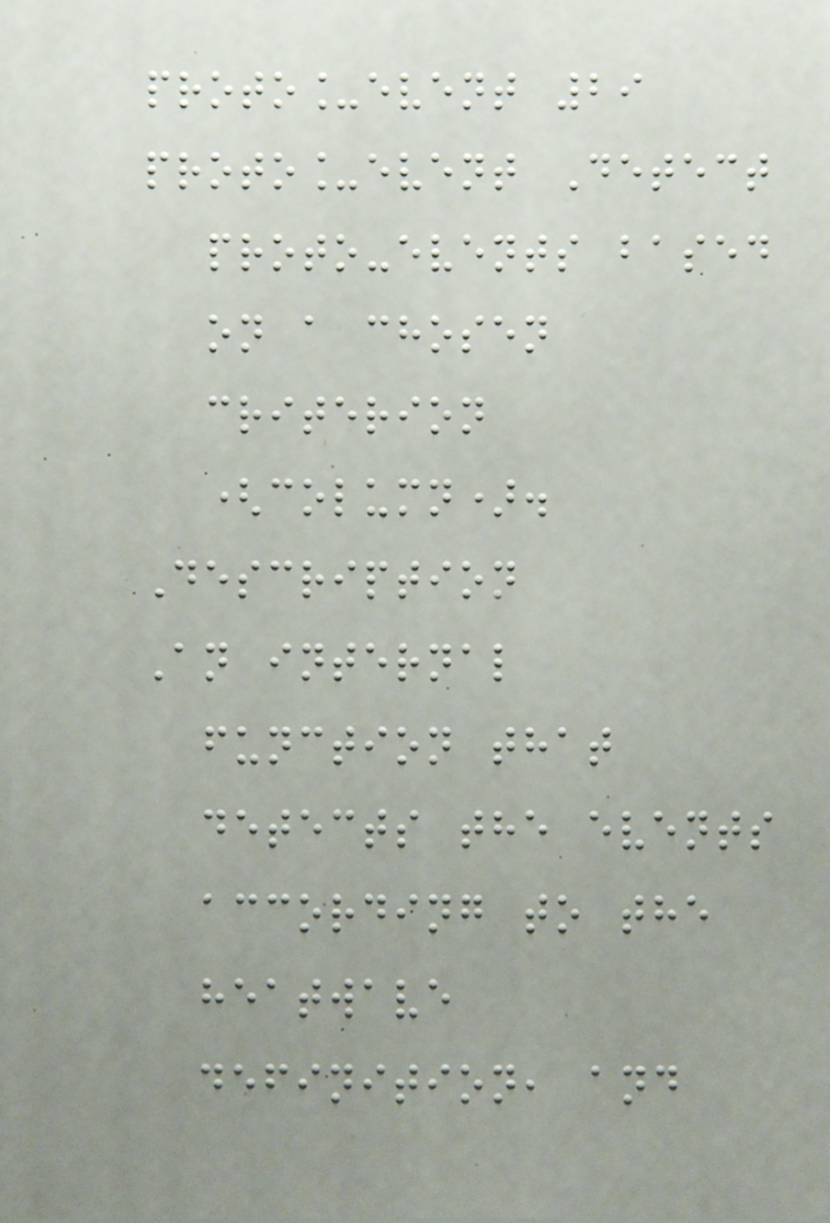proto_event 29
proto_event Detect
proto-events based
on a chosen
criterion
(column).
Description
An internal
function that
detects the events
according to the
heatwave
definition, and
